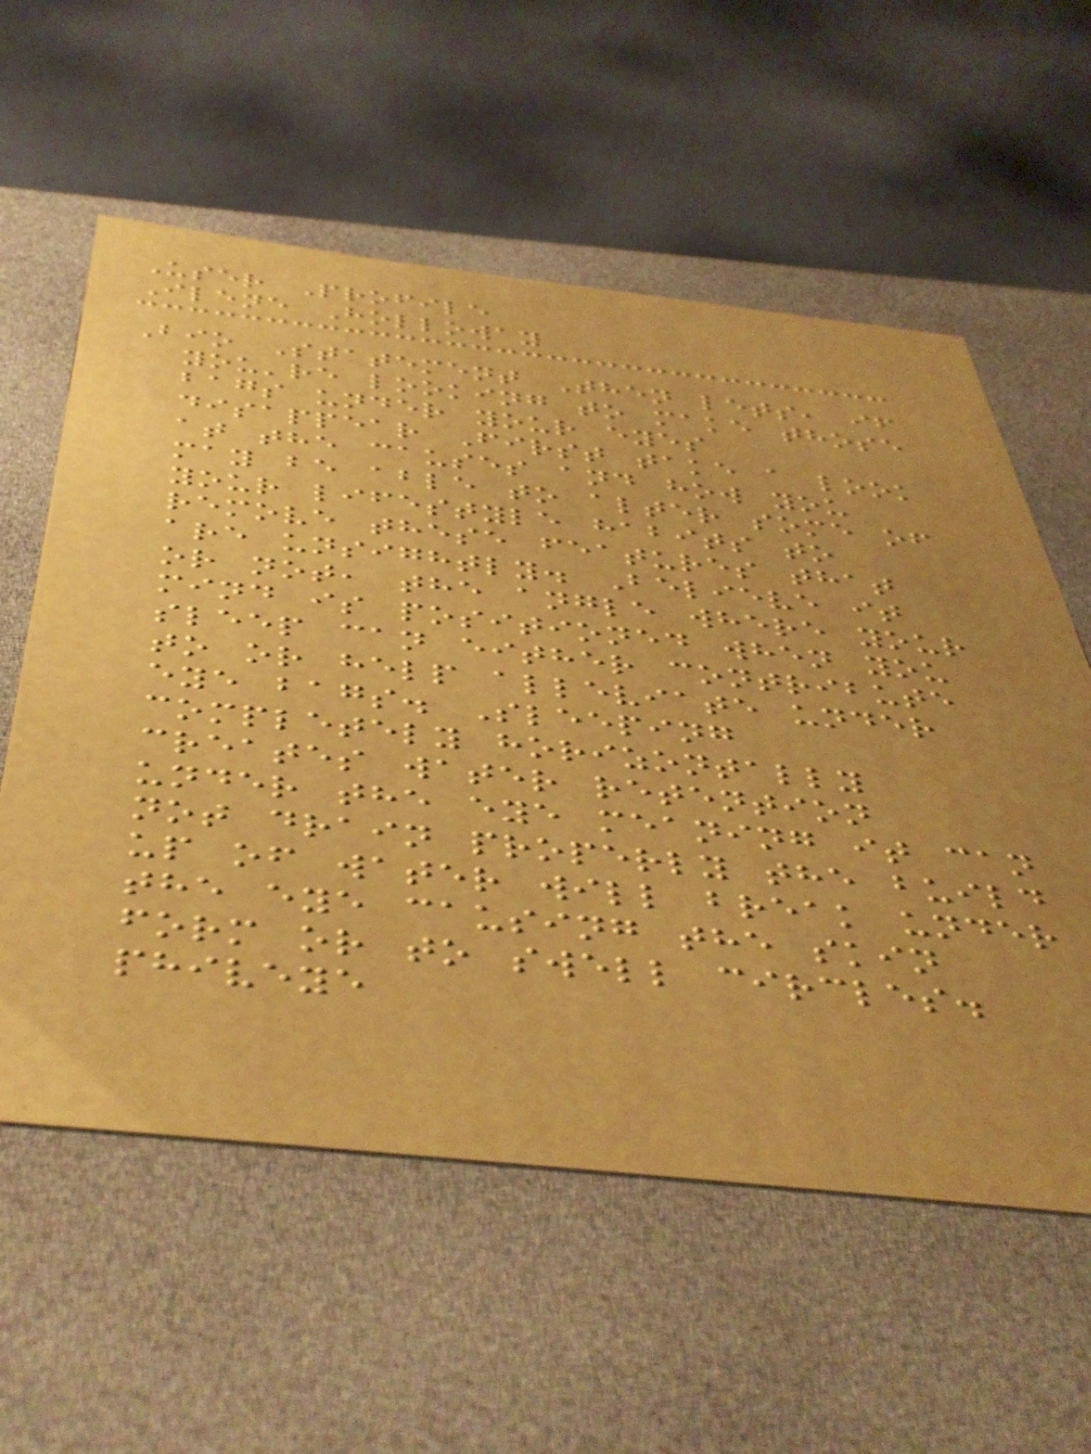User Profile
Ilene Holloway
Bio Statement Then lets, if
you're looking to make those
bags under your eyes
disappear First take a look
at the causes and how you
may be able to alter some of
your lifestyle habits to
remove these features that
are unsightly. Believe it
or not, the angle where your
mind is positioned when you
sleep can either contribute
to or help alleviate under
eye bags. Sleeping
completely horizontally
creates water retention
under the eye meaning it can
not drain properly the build
up of water will break under
the eye causing the skin
form or to swell circles.
phiveye
